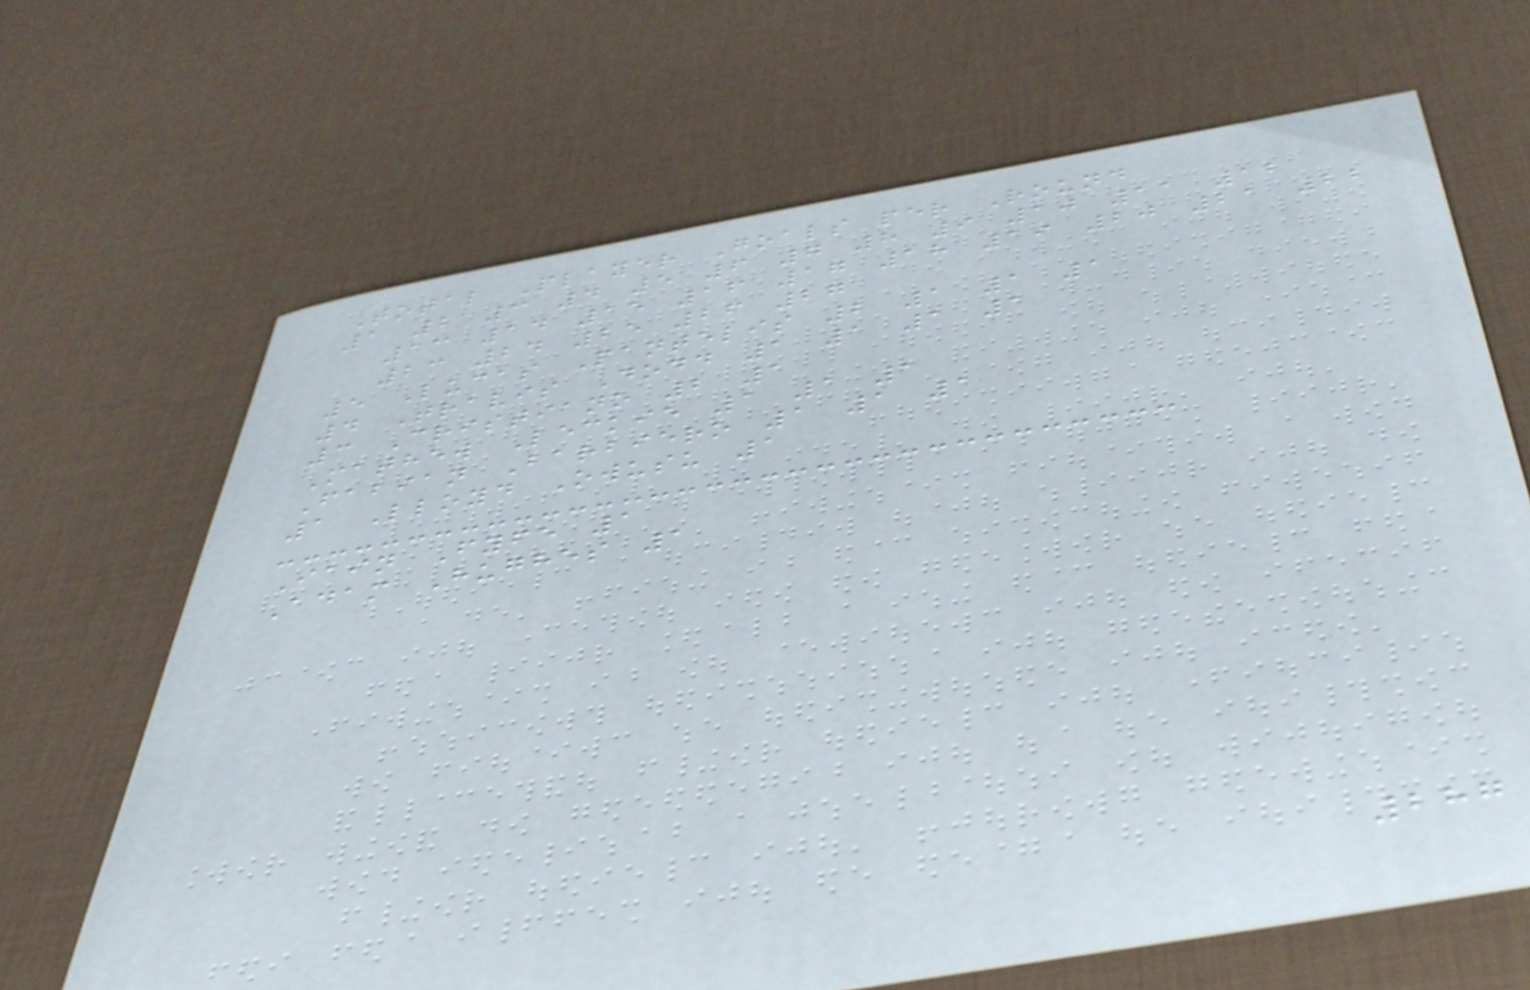Total Player Goals per Round
1 2 3 4 5 6 7 8 9 10 11 12
13 14 15 16 17 18 19 20 21 22
23 24 25 26 27
5 Lucas Pantelis 2 1 1 1
4 Travis Dodd 1 1 1 1
3 Cristiano 2 1
Mathew Leckie 1 1 1
Fabian Barbiero 1 1 1
1 Lloyd Owusu 1
Iain Fyfe 1
Adam Hughes 1
287
